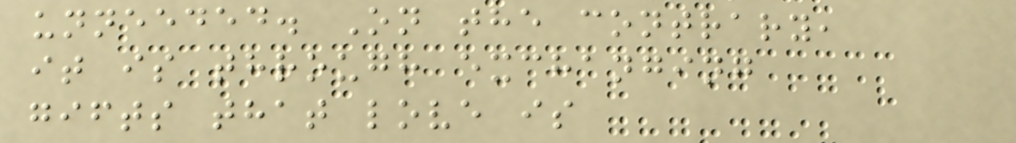unneeded. On the contrary,
it is through exchanging
gifts that love is
